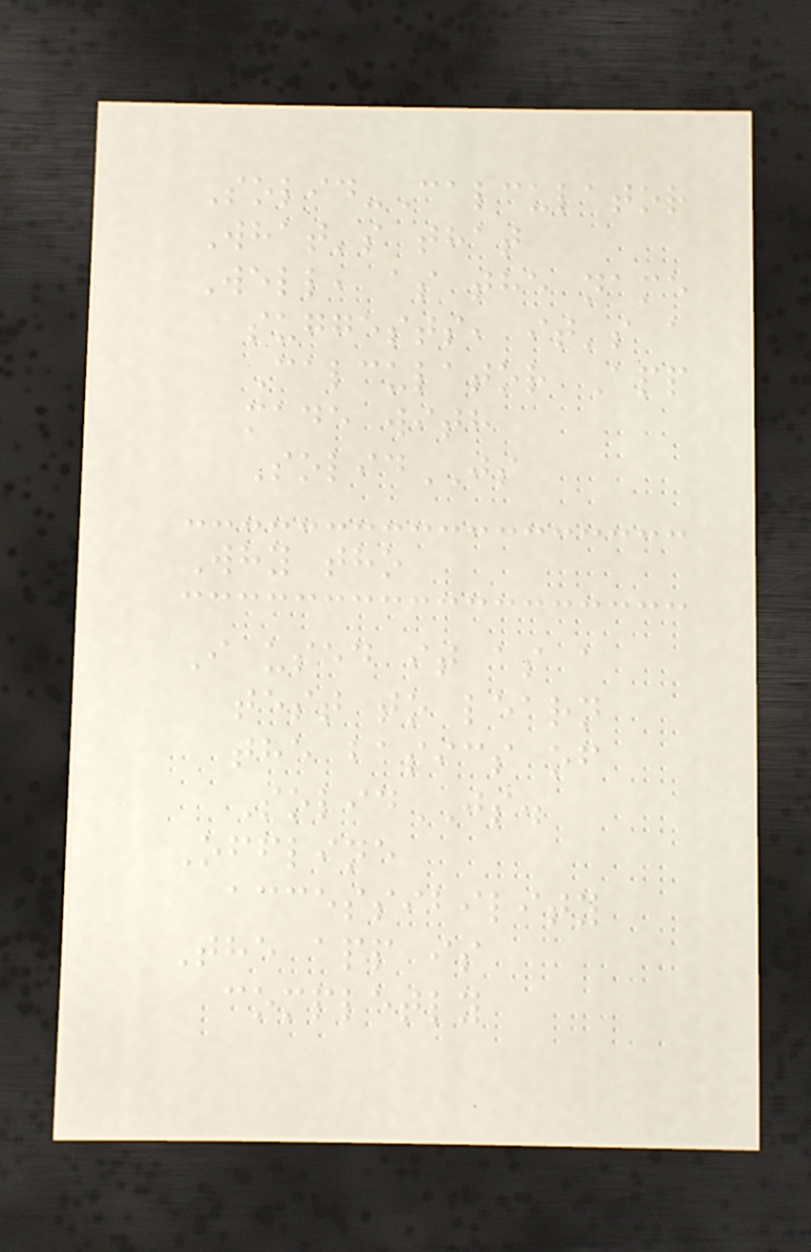Solid-Calculator
What's that
Well, as the name
suggests, it's a
Calculator App
made with
SolidJS
Why tho
I used it as a
test to learn
the basics of
SolidJS.
Offline
accessibility
The app is
completly
